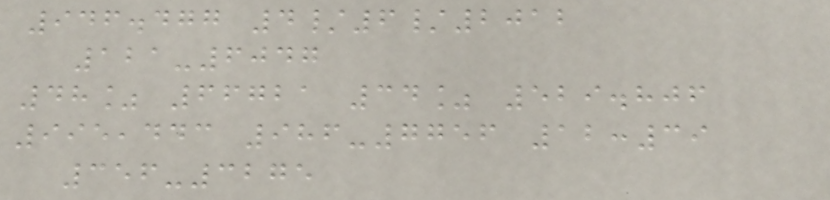946.477 4/6/2012
121-6047
48% 66721 34% 529.806
995,443 986-7756 12:39
356-3275
